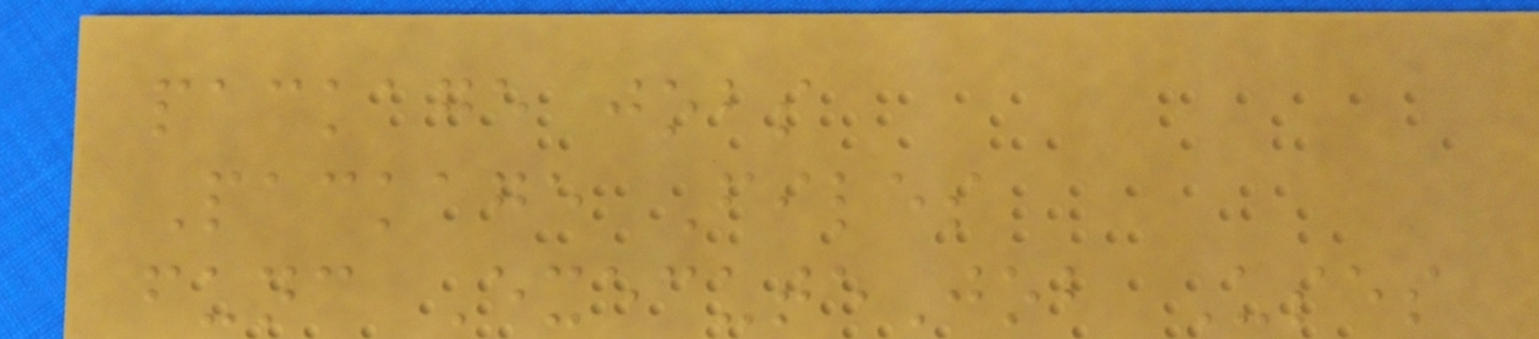package jobs
Package Files
func ExecuteJob Uses
